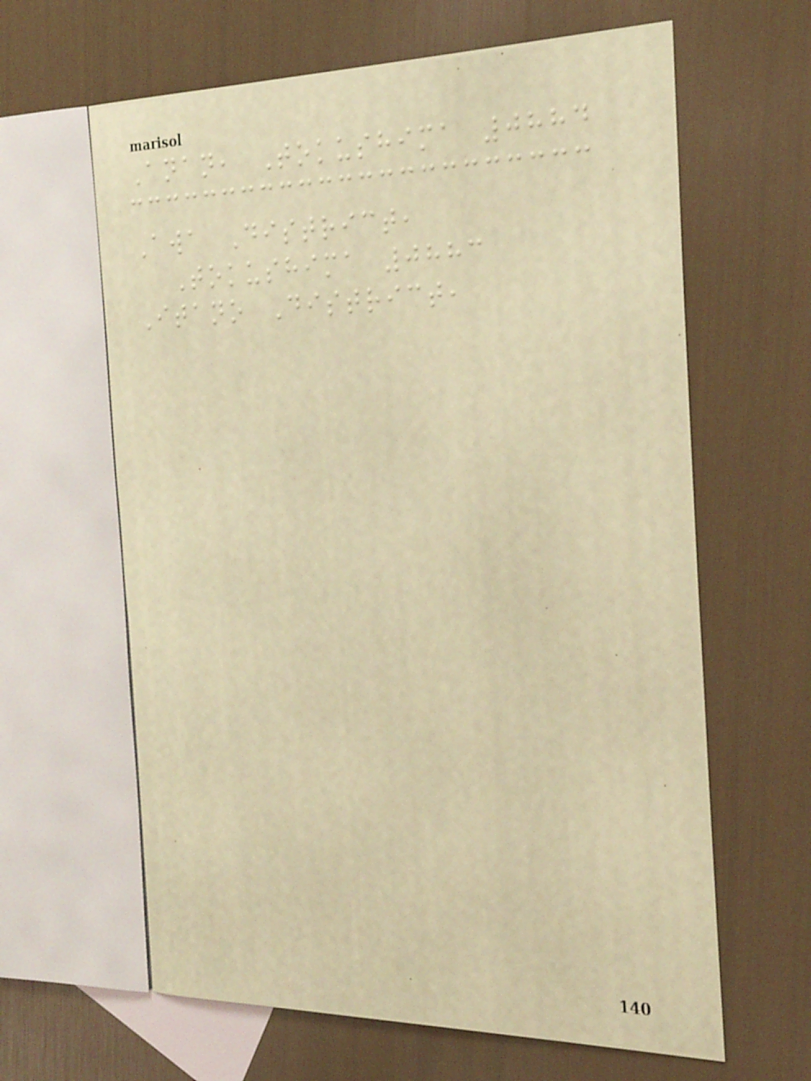Anan, Tokushima 0884
Awa District,
Tokushima 0883
Itano District,
